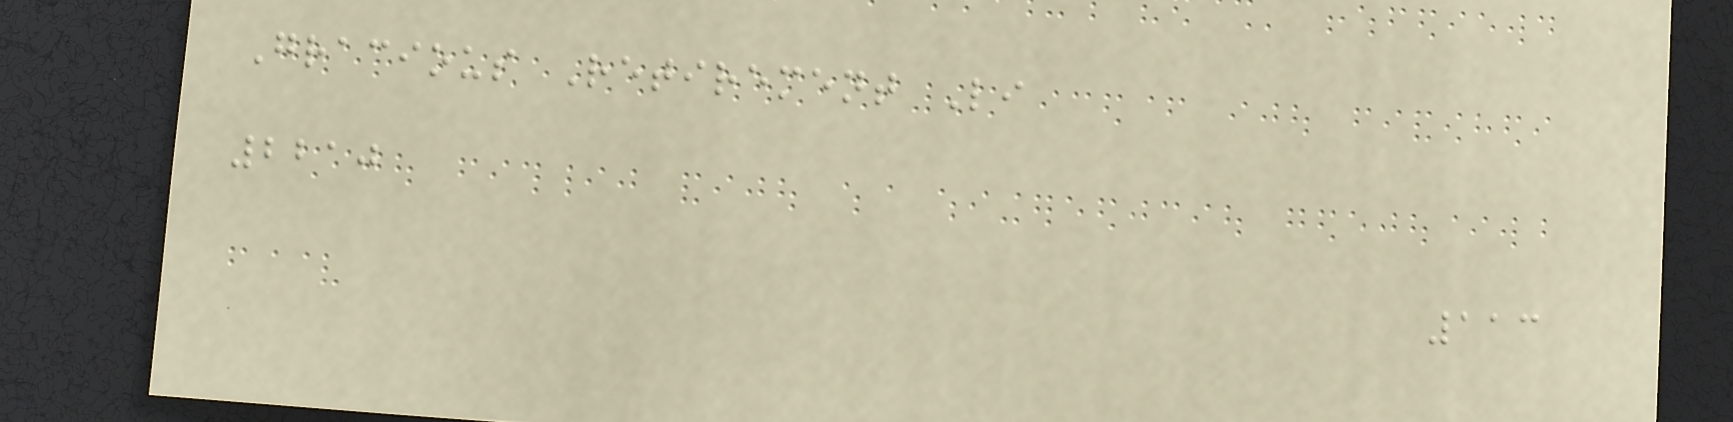Gracious Retirement Li
2210
113
